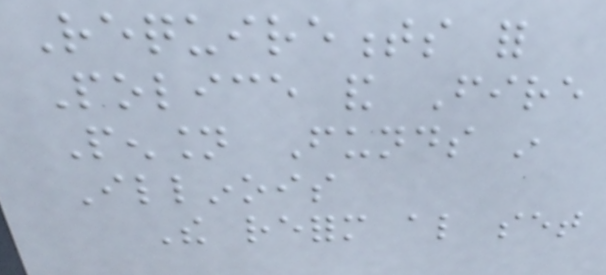Requirements for
Police and Fire
Pension Funds in
Illinois
The reform also set
